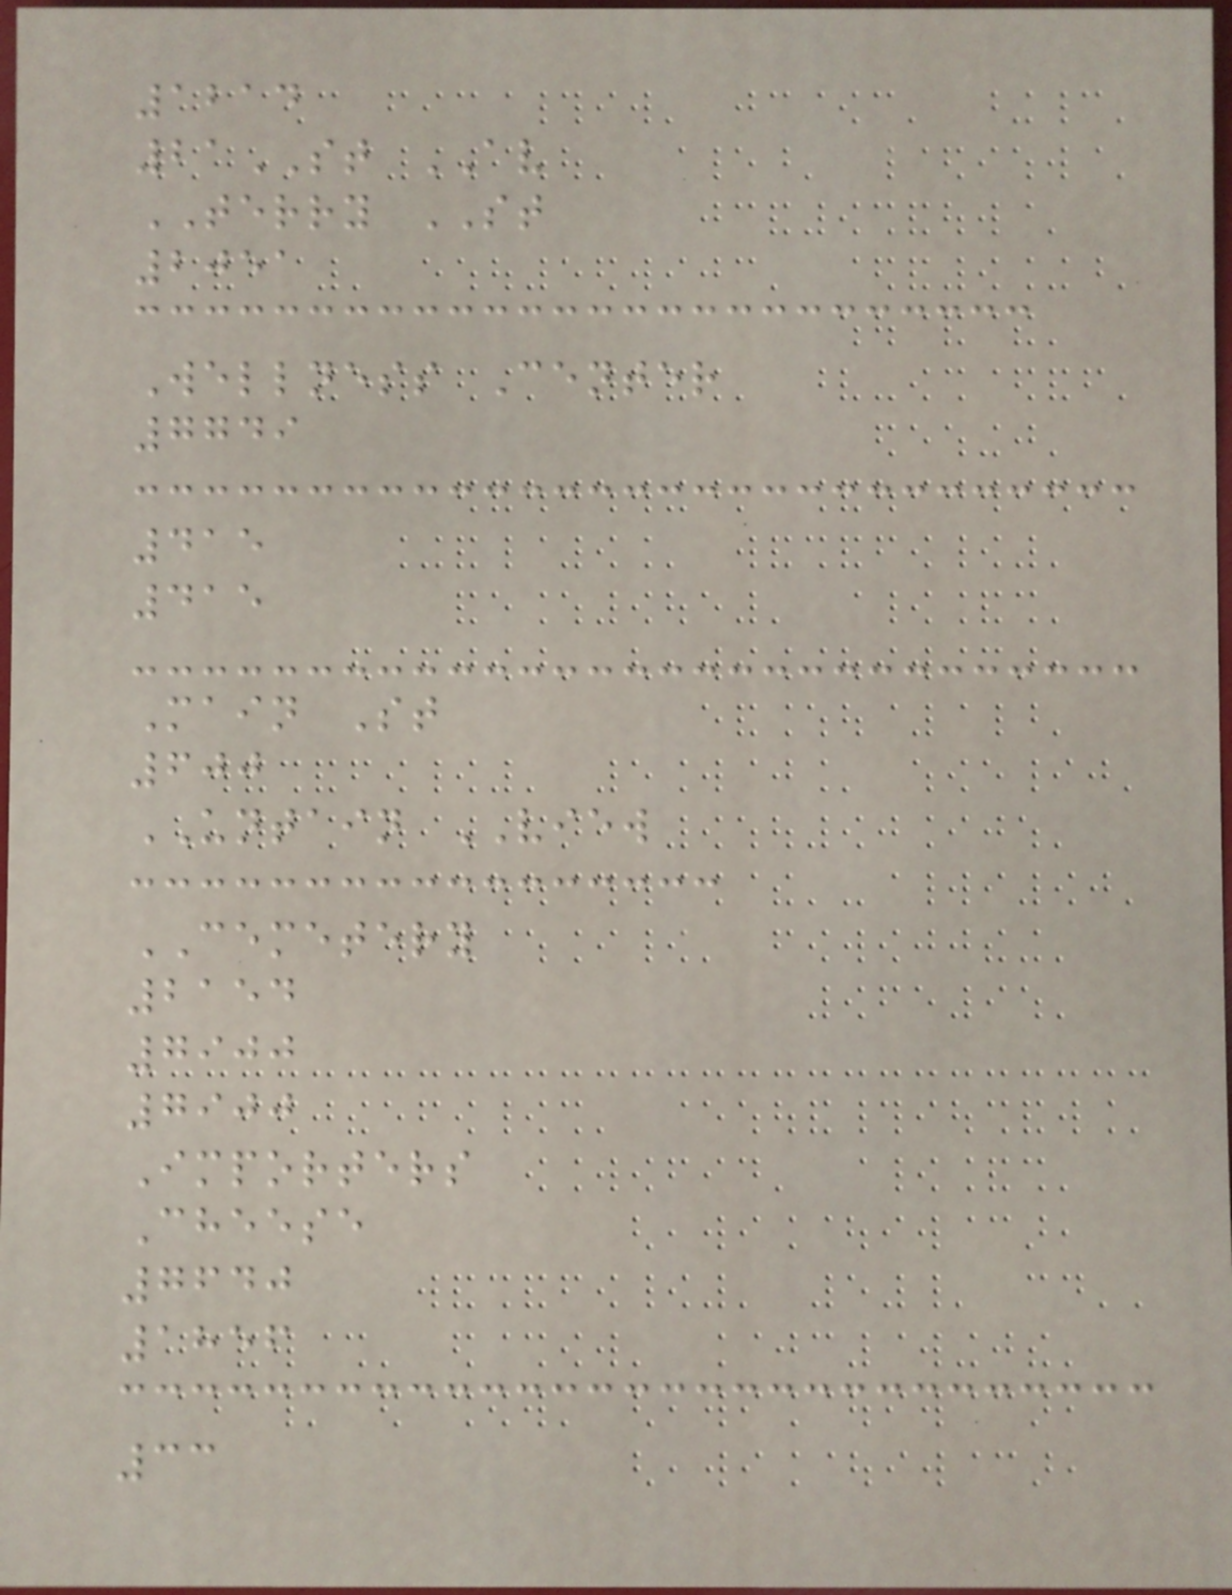1214
21ST AV
TERRY ST
2051
Wellness Center
7749
415
415
Main St
600
UNTAIN VIEW
CEMETERY
2154
7900
7900
Importers
Cheese
7640
1856
33
